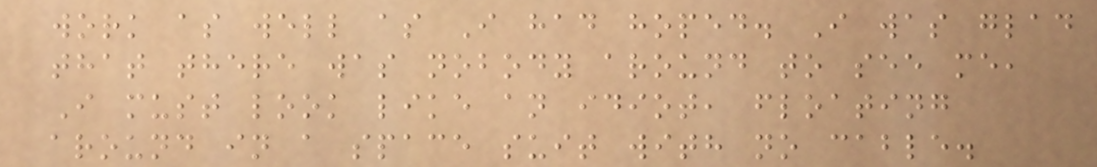work as well as I had hoped. I was glad
that there was nobody around to see me,
I must look like an idiot, floating
around in a space suit with no cable.
